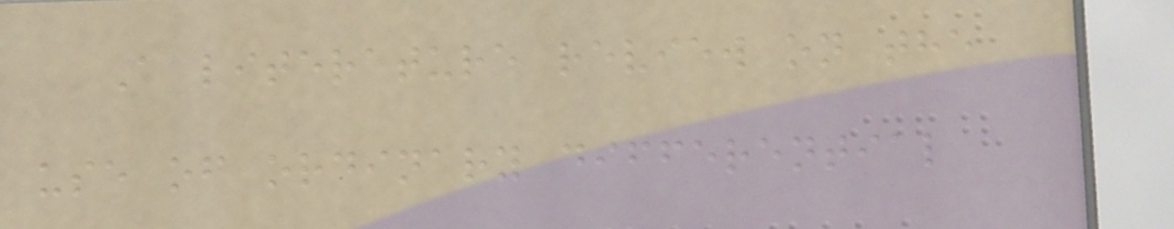A literature review on the
use of ordinary differential
